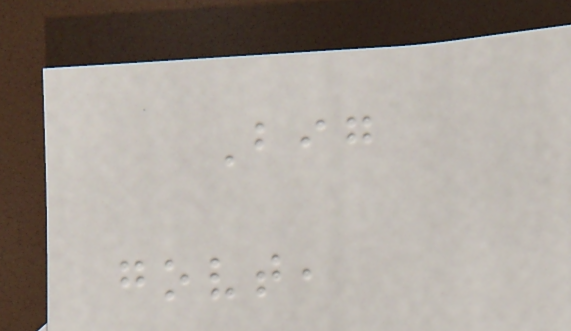Big
govt,
